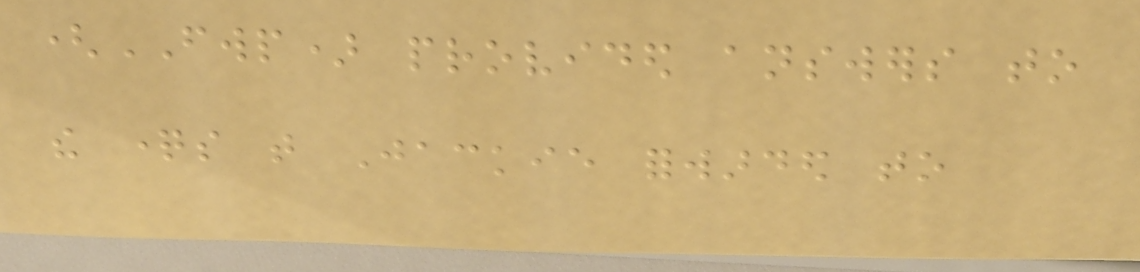(FWP) provided answers to
the questions that Jackie forwarded to
